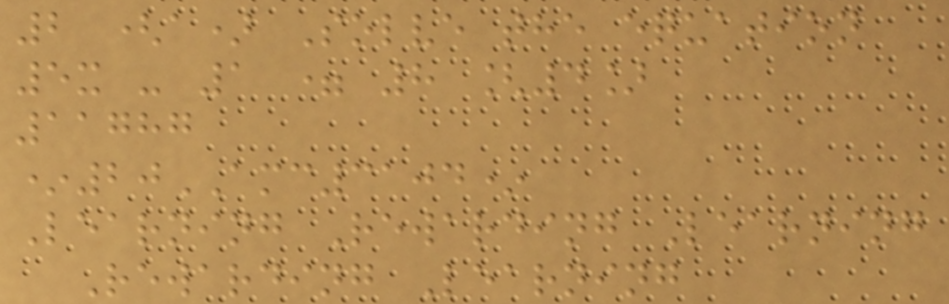2 (a) Solve the equation
5x - 1 = 8 [4]
11787
*20AMC3104*
Learning Rewarding Learning
Rewarding Learning
